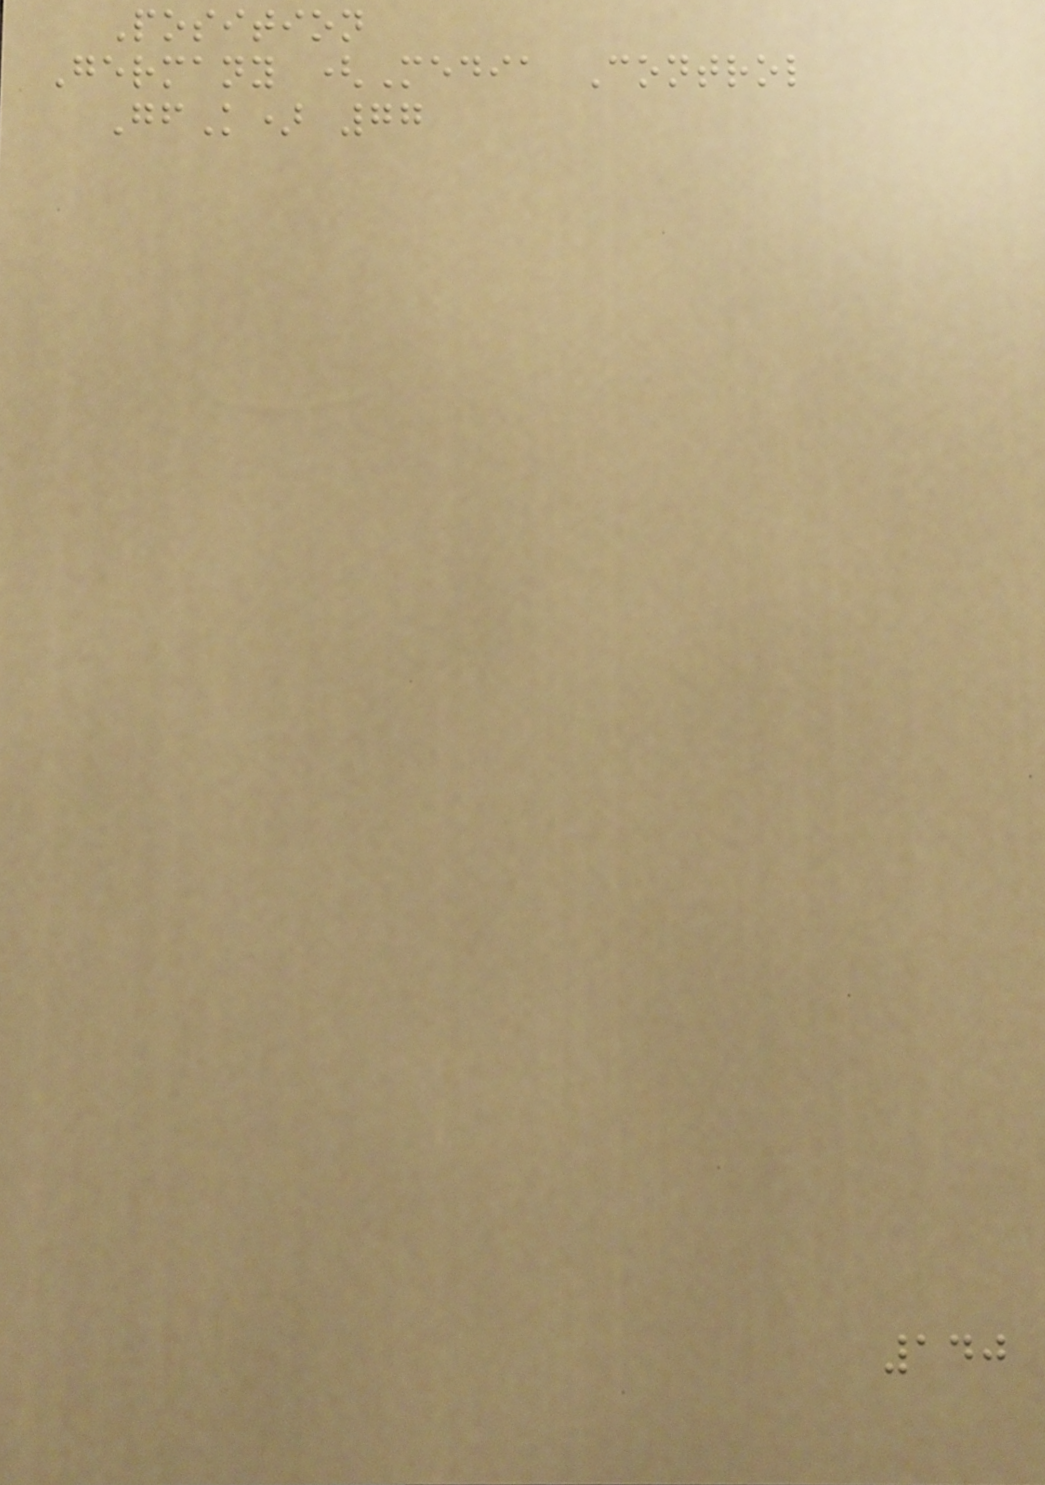Position
Germany (Media Control
GfK) 77
140
